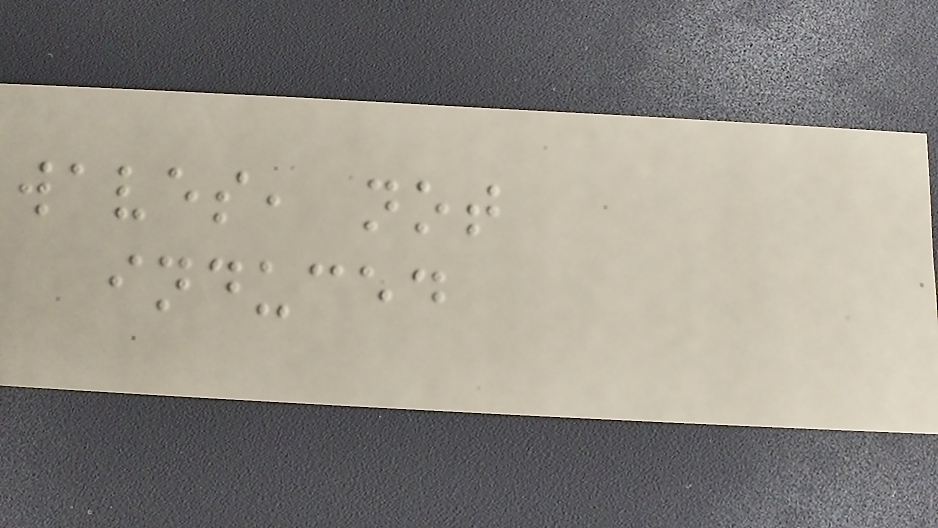waves, not
induced
